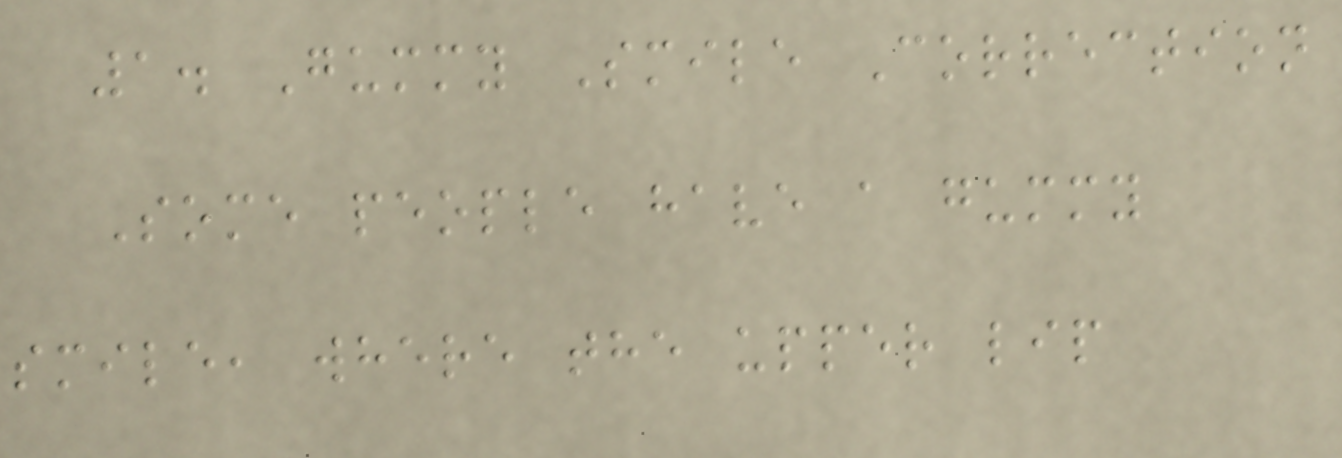1. Gummy Smile Correction
Some people have a gummy
smile, where the upper lip
